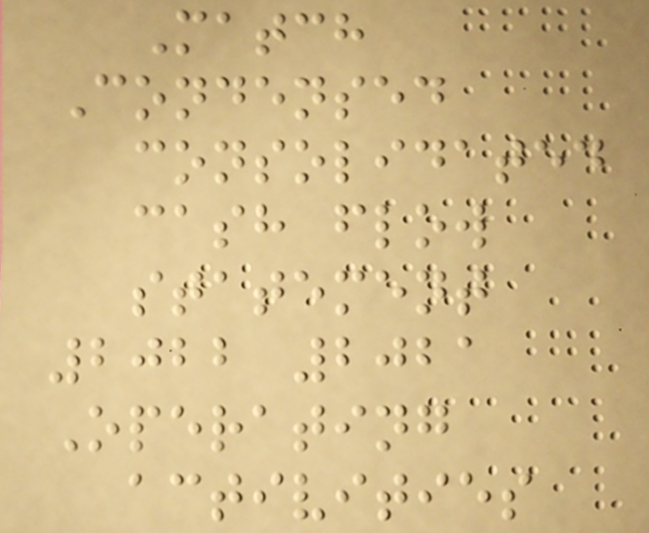Match
Condensed
consolidated
cash flow
statement
2022 2021
Operating
activities
